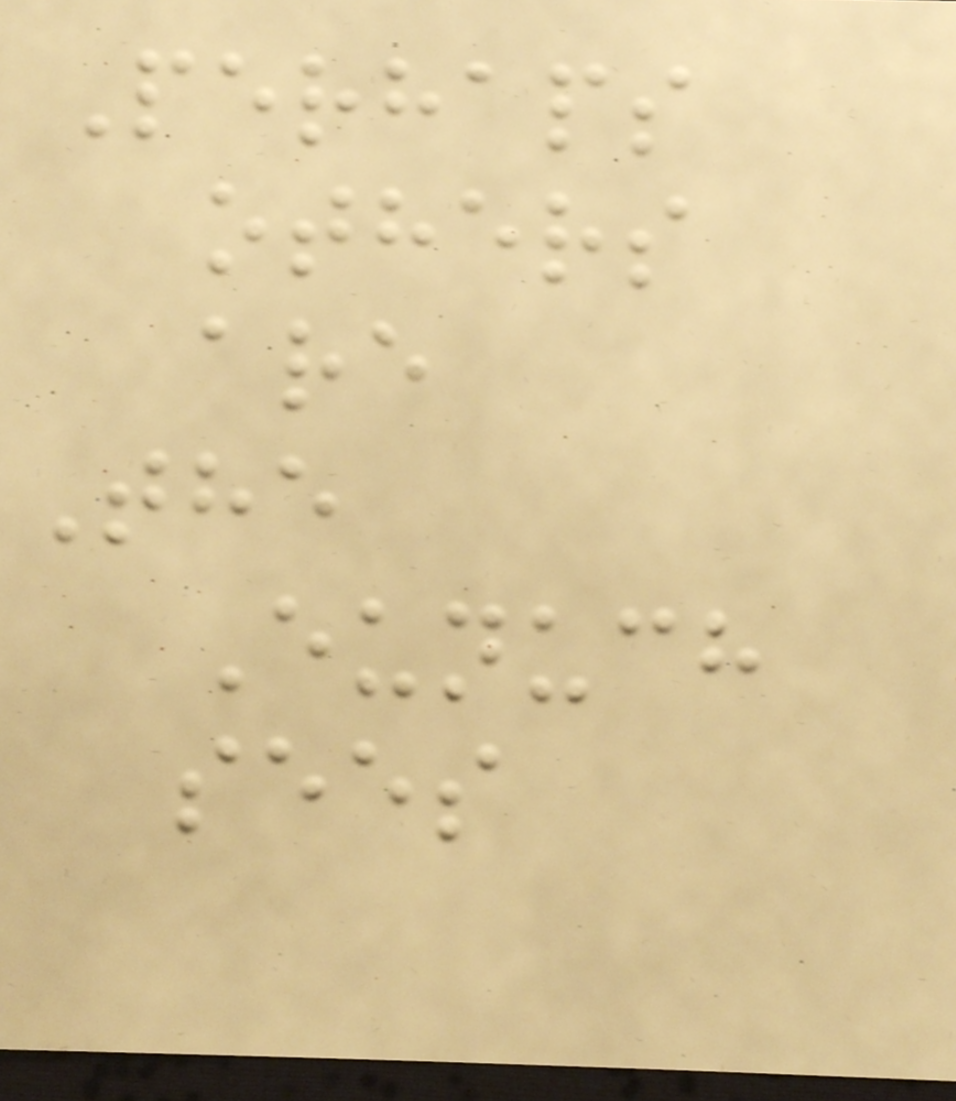Perhaps
others
are
The
Eunuch
sees
